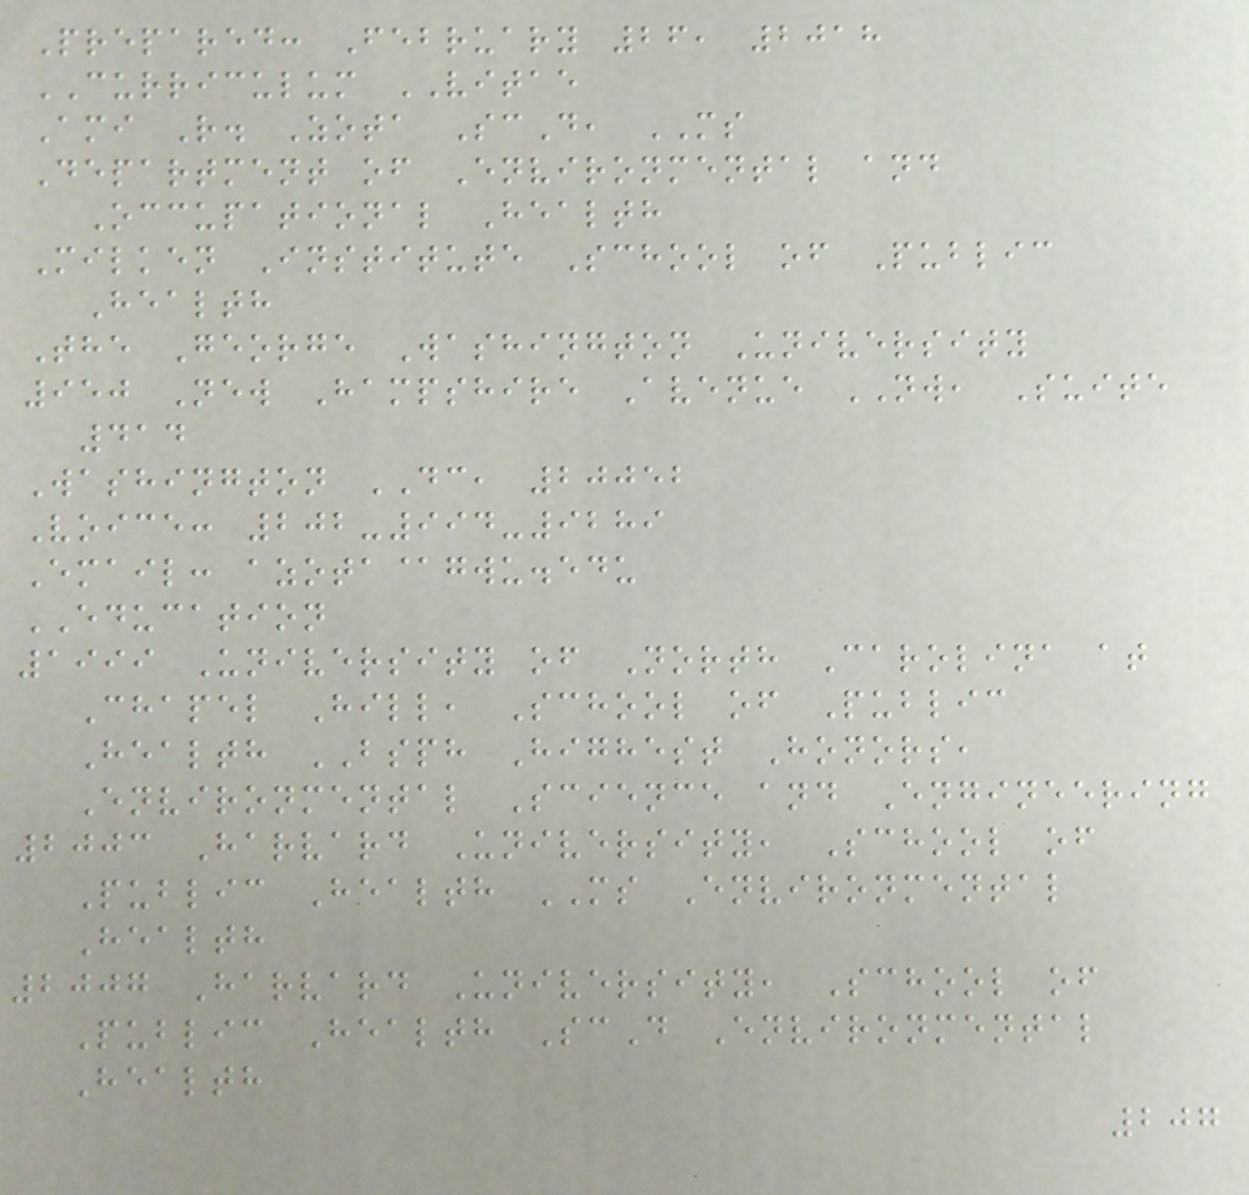Prepared: February 26, 2018
CURRICULUM VITAE
Ami R. Zota ScD, MS
Department of Environmental and
Occupational Health
Milken Institute School of Public
Health
The George Washington University
950 New Hampshire Avenue NW, Suite
414
Washington DC, 20052
Voice: 202-994-9289
Email: azota@gwu.edu
EDUCATION
1999 University of North Carolina at
Chapel Hill, School of Public
Health BSPH Highest Honors,
Environmental Science and Engineering
2003 Harvard University, School of
Public Health MS Environmental
Health
2007 Harvard University, School of
Public Health ScD Environmental
Health
207
